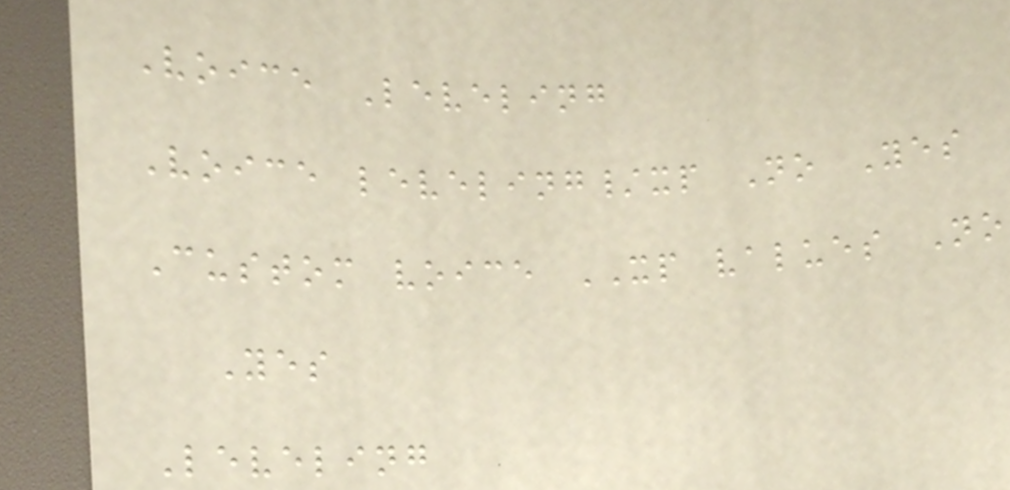Voice Leveling
Voice leveling/xp No Yes
Custom voice XP values No
Yes
Leveling
